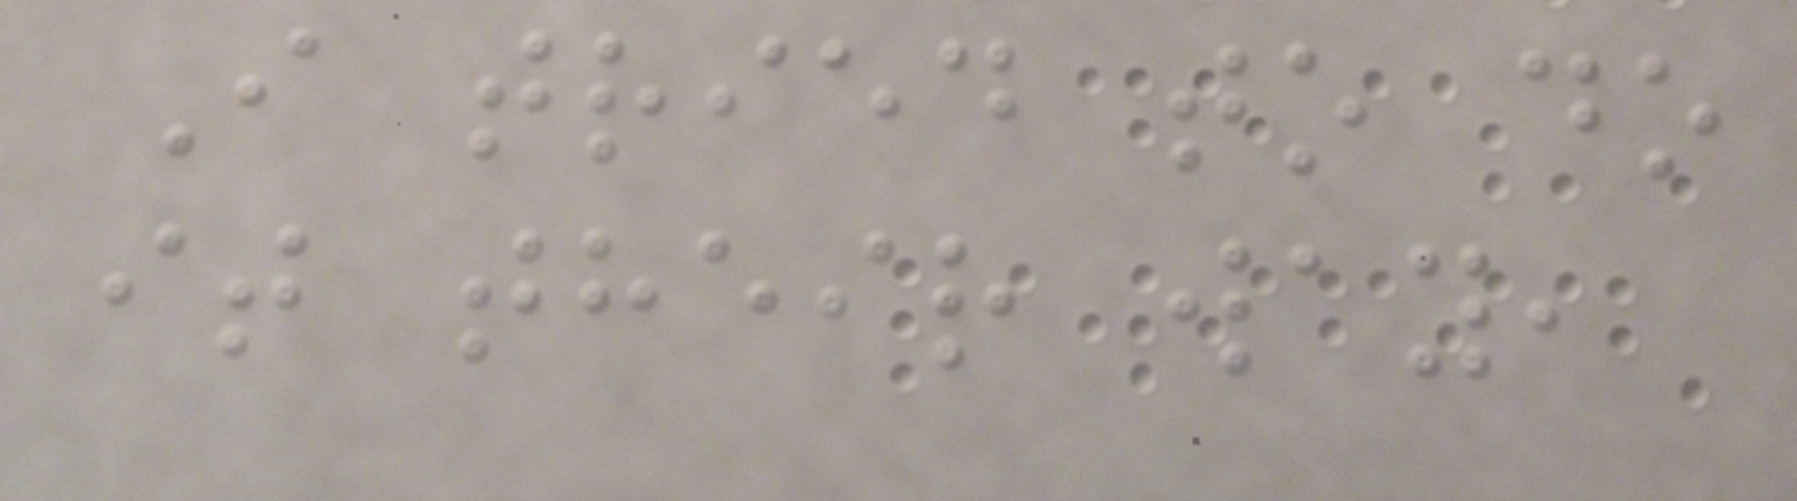I tried to do
it their way,
